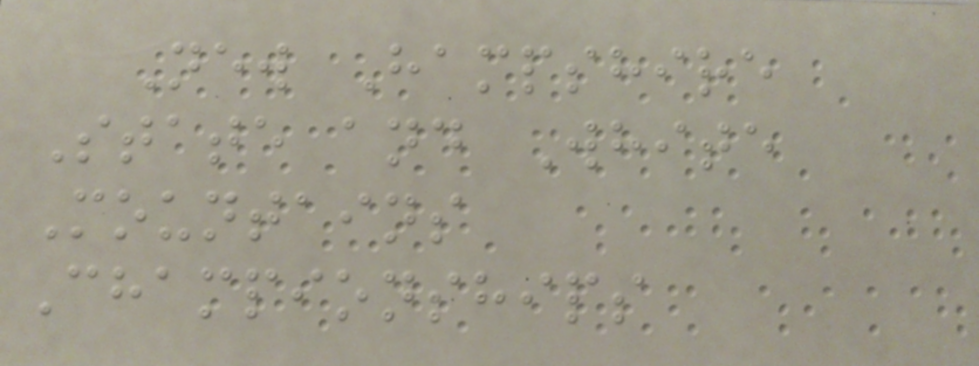New Hampshire
State and White
Mountains
Championships
